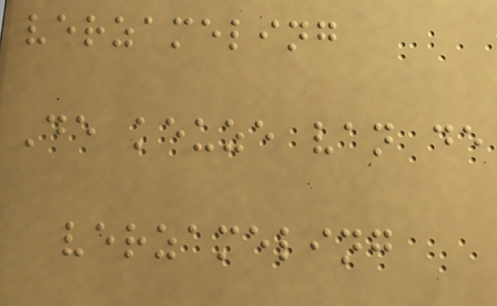verzameling
De keuze van de
verzameling
